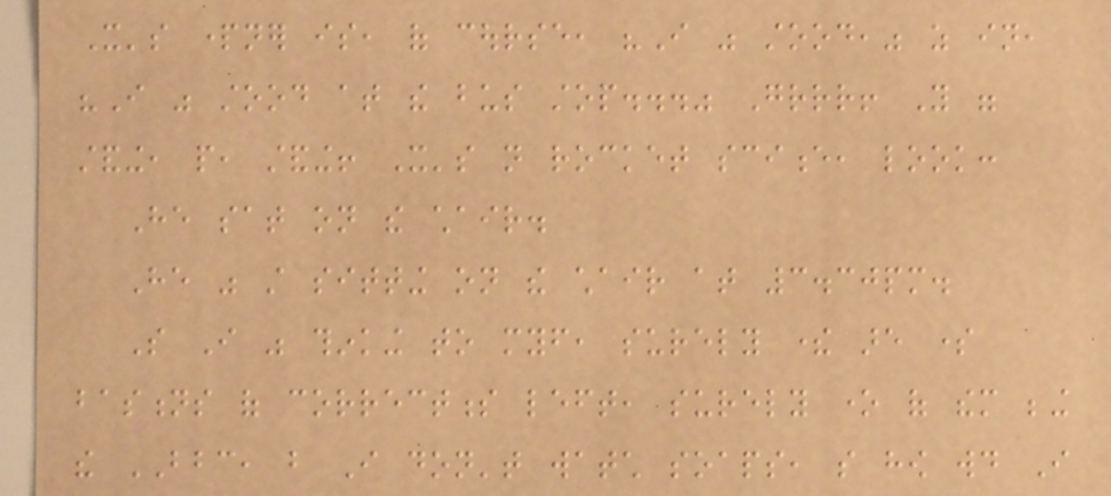It's partner is, of course, "I was stood," as in,
"I was stood at the bus stop..." Grrr! You were
standing, people, standing! It's not rocket science, look:
He sat on the chair.
He was still sitting on the chair at 3.30pm.
So I was thinking to myself, surely there are some
bastions of correctness left, surely one of them being
the BBC, but I don't watch soaps, so how would I
